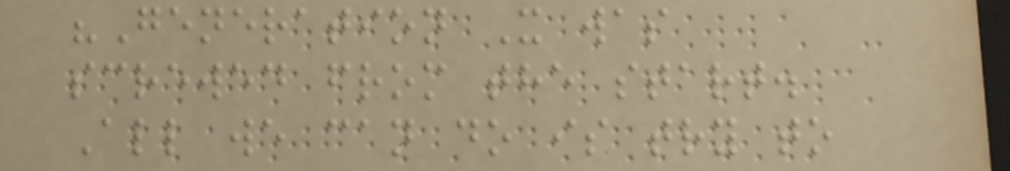"Generation X was
screwed from the start.
All we can do is try to
